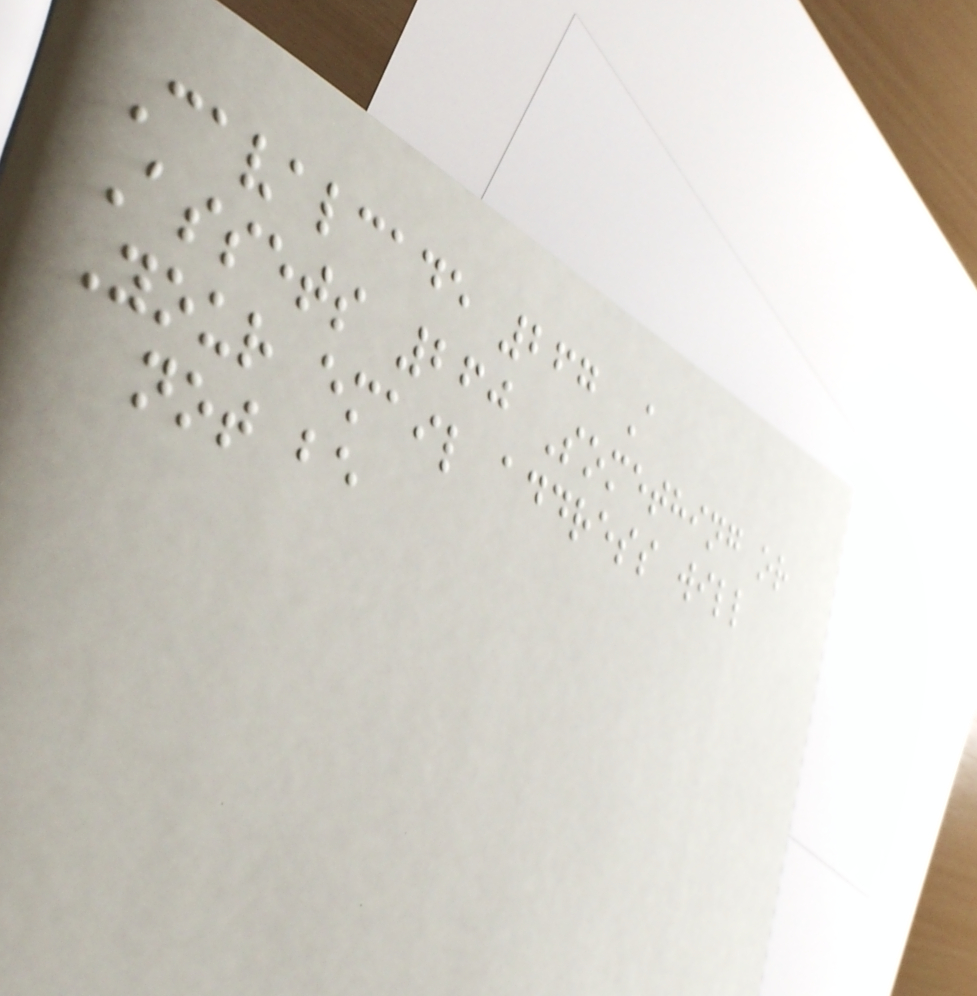Cavalcade 267 A
Assets 260 Something or
Your email address will
not be
